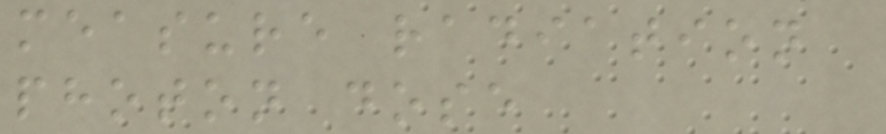measure radiation
photon dose
